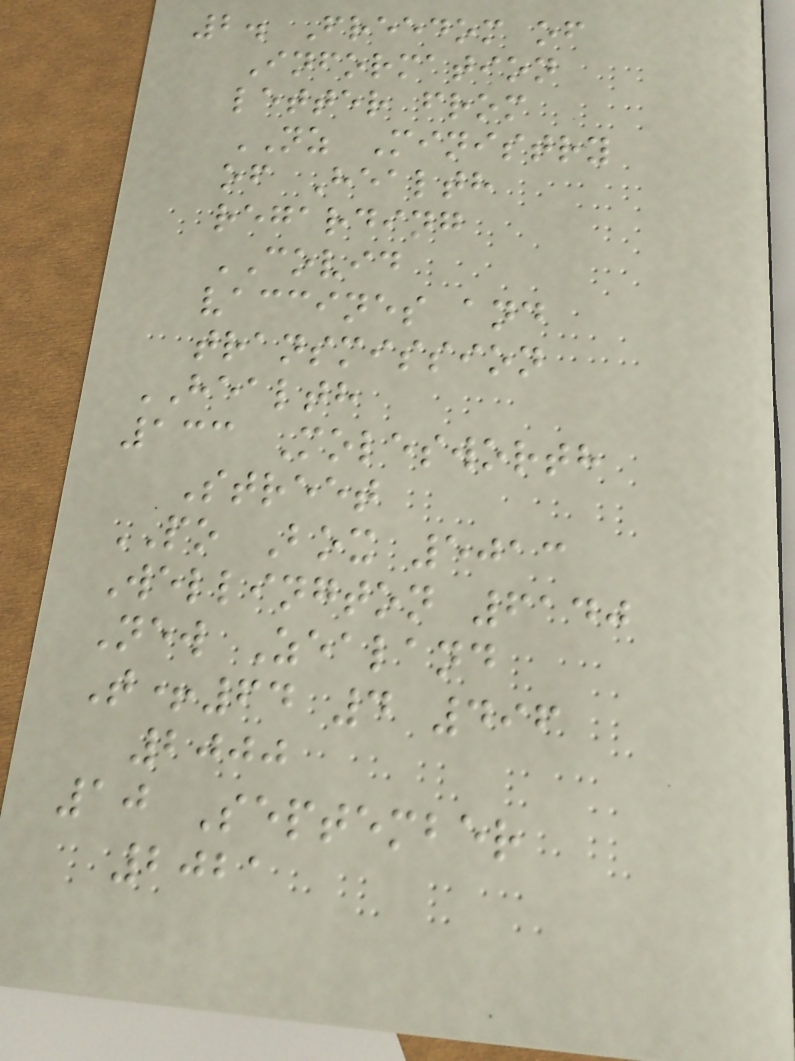2. Freedom of
Information
letter from
NZ Ministry
of Health
regarding
COVID
vaccines and
transmission
HEALTH
133 Molesworth
Street
PO Box 5013
Wellington 6140
New Zealand
T+64 4 496
2000
10 September
2021
